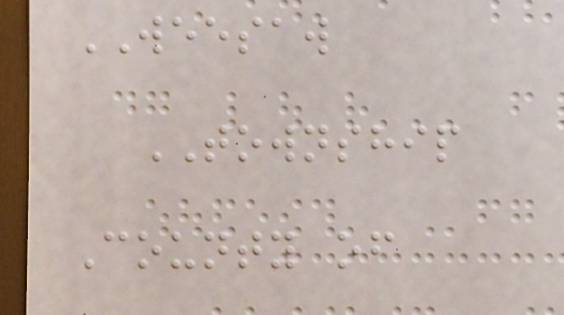WEESAW
TOWNSHIP
County of
